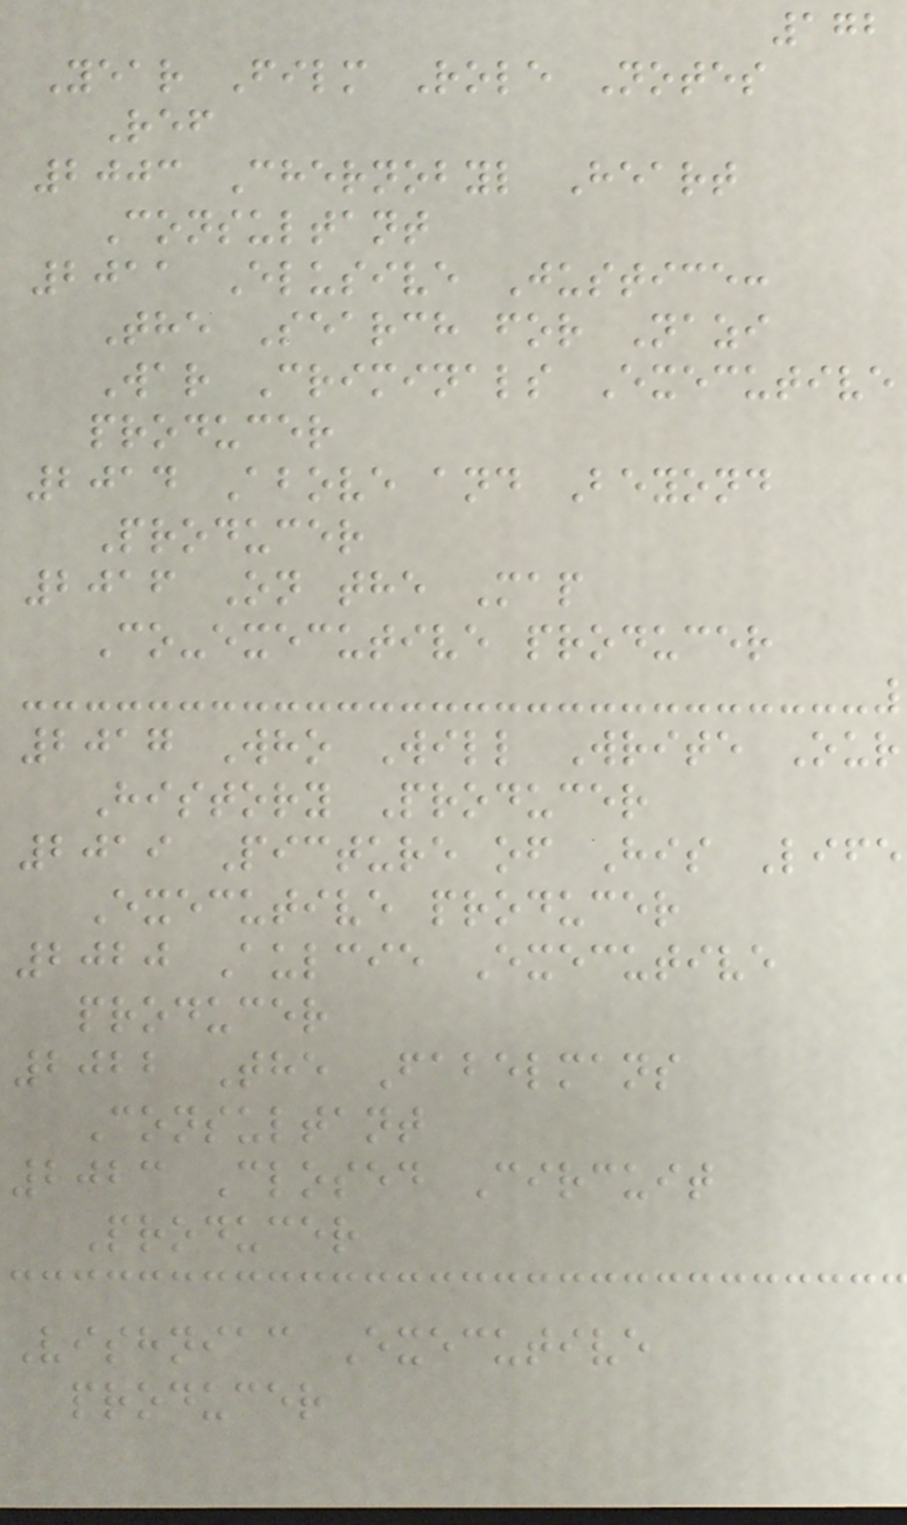172
Year Film Role Notes
Ref
2003 Chernobyl Heart
Consultant
2011 Elusive Justice:
The Search for Nazi
War Criminals Executive
producer
2014 Above and Beyond
Producer
2016 On the Map
Co-executive producer
2017 Who Will Write Our
History Producer
2019 Picture of His Life
Executive producer
2020 Aulcie Executive
producer
2022 The Fabelmans
Consultant
2023 Closed Circuit
Producer
Vishniac Executive
producer
